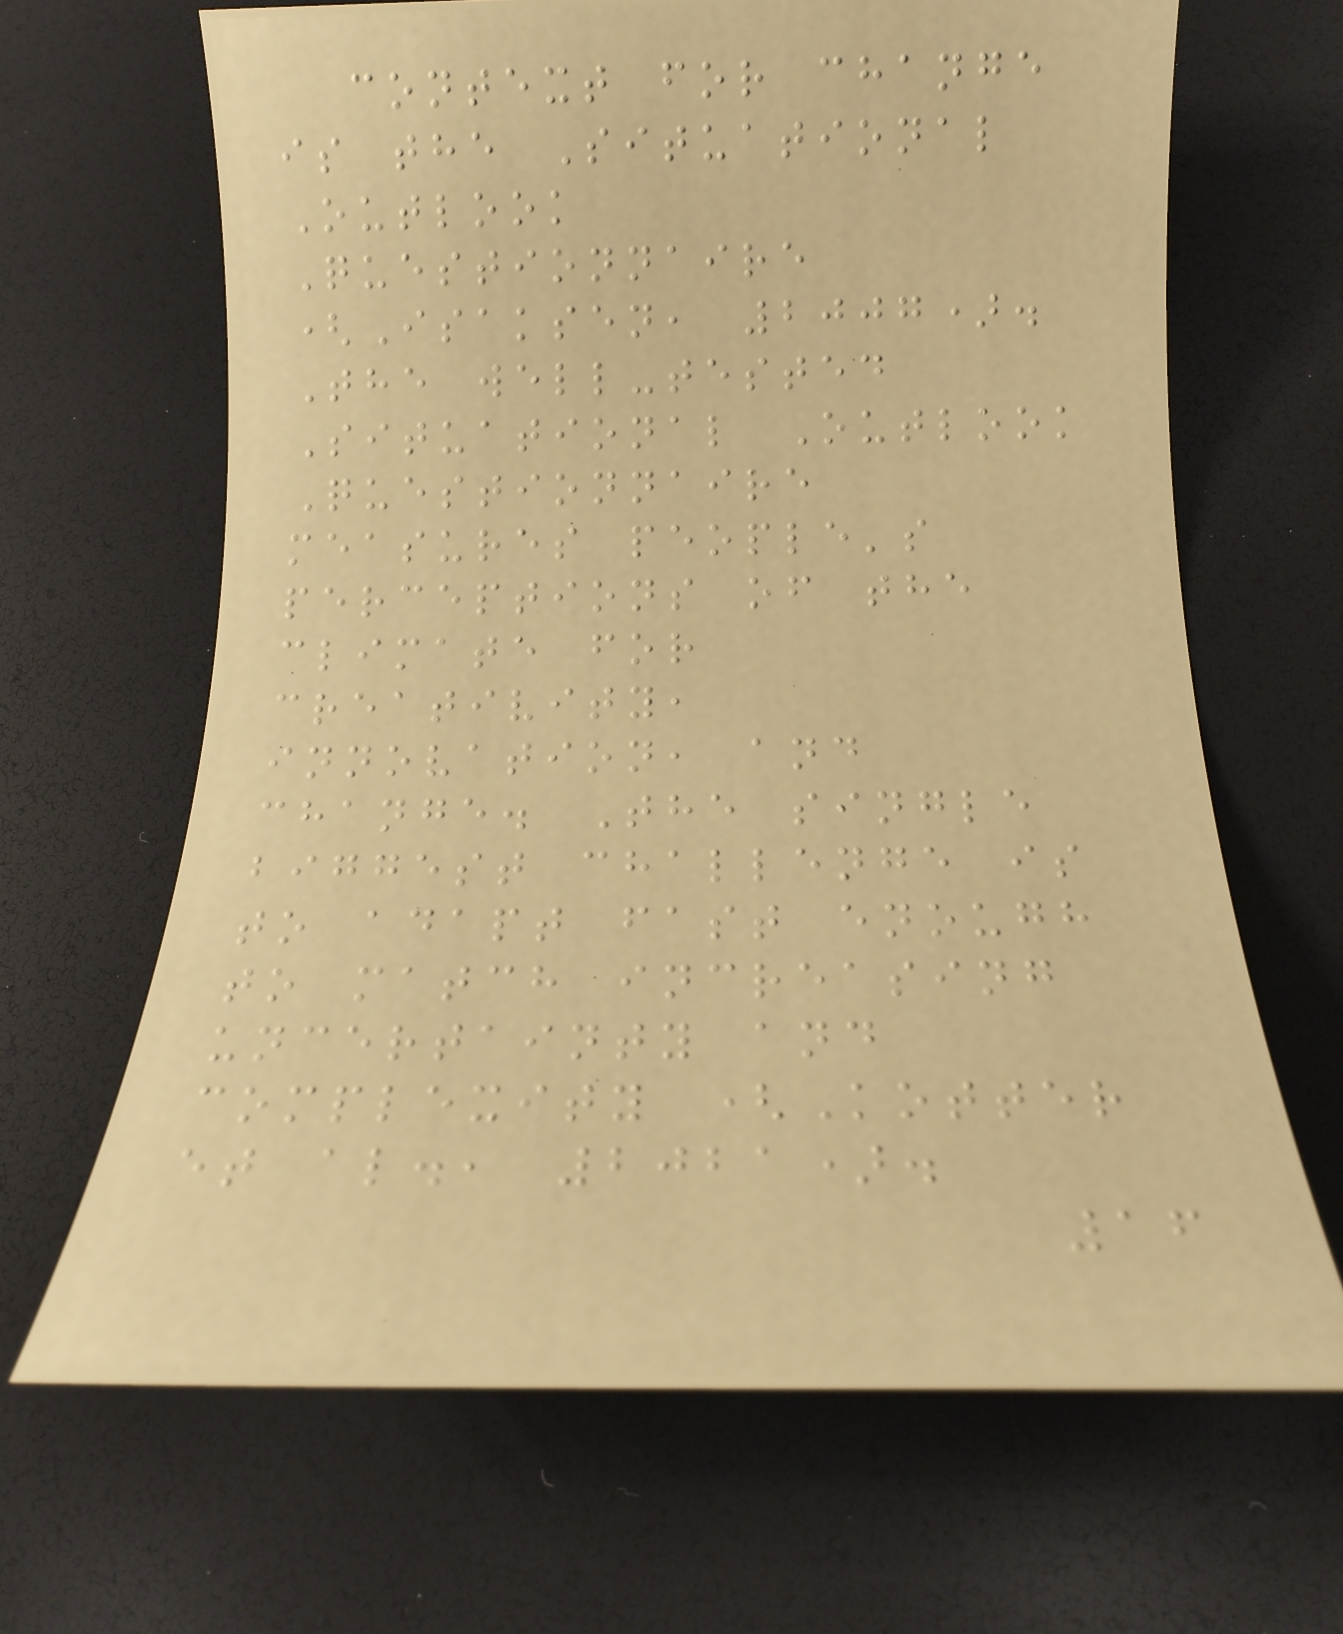context for change
is the Situational
Outlook
Questionnaire
(Isaksen, 2007).
The well-tested
Situational Outlook
Questionnaire
measures people's
perceptions of the
climate for
creativity,
innovation, and
change. The single
biggest challenge is
to adapt fast enough
to match increasing
uncertainty and
complexity (Kotter
et al., 2021).
16
